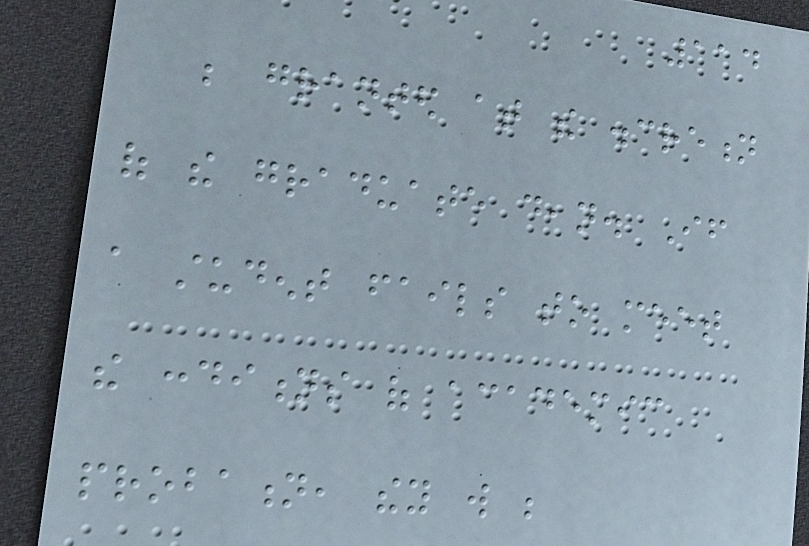114
be granted at the discretion
of the graduate dean. If
a student fails to meet
the conditions of academic
probation, they will be
